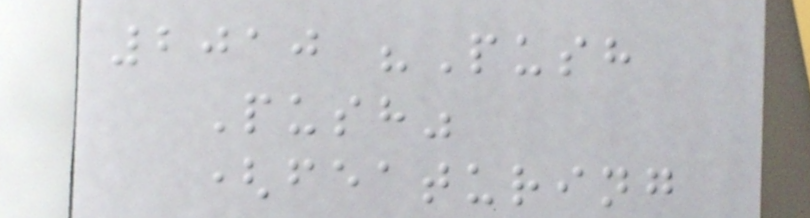2010 "Push
Push"
(featuring
